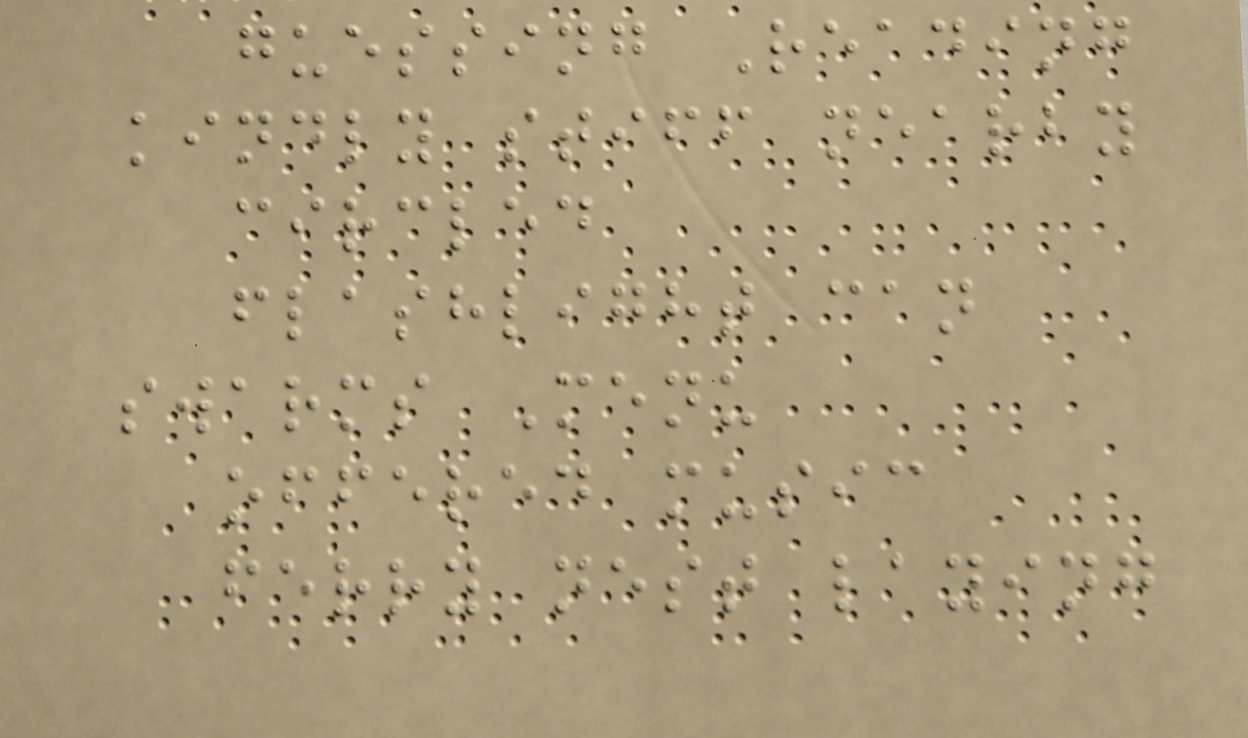guessing Reading
kindly stiff nearby
circled
flashlight can
swarms Menu
offered music
ferry nest laying
